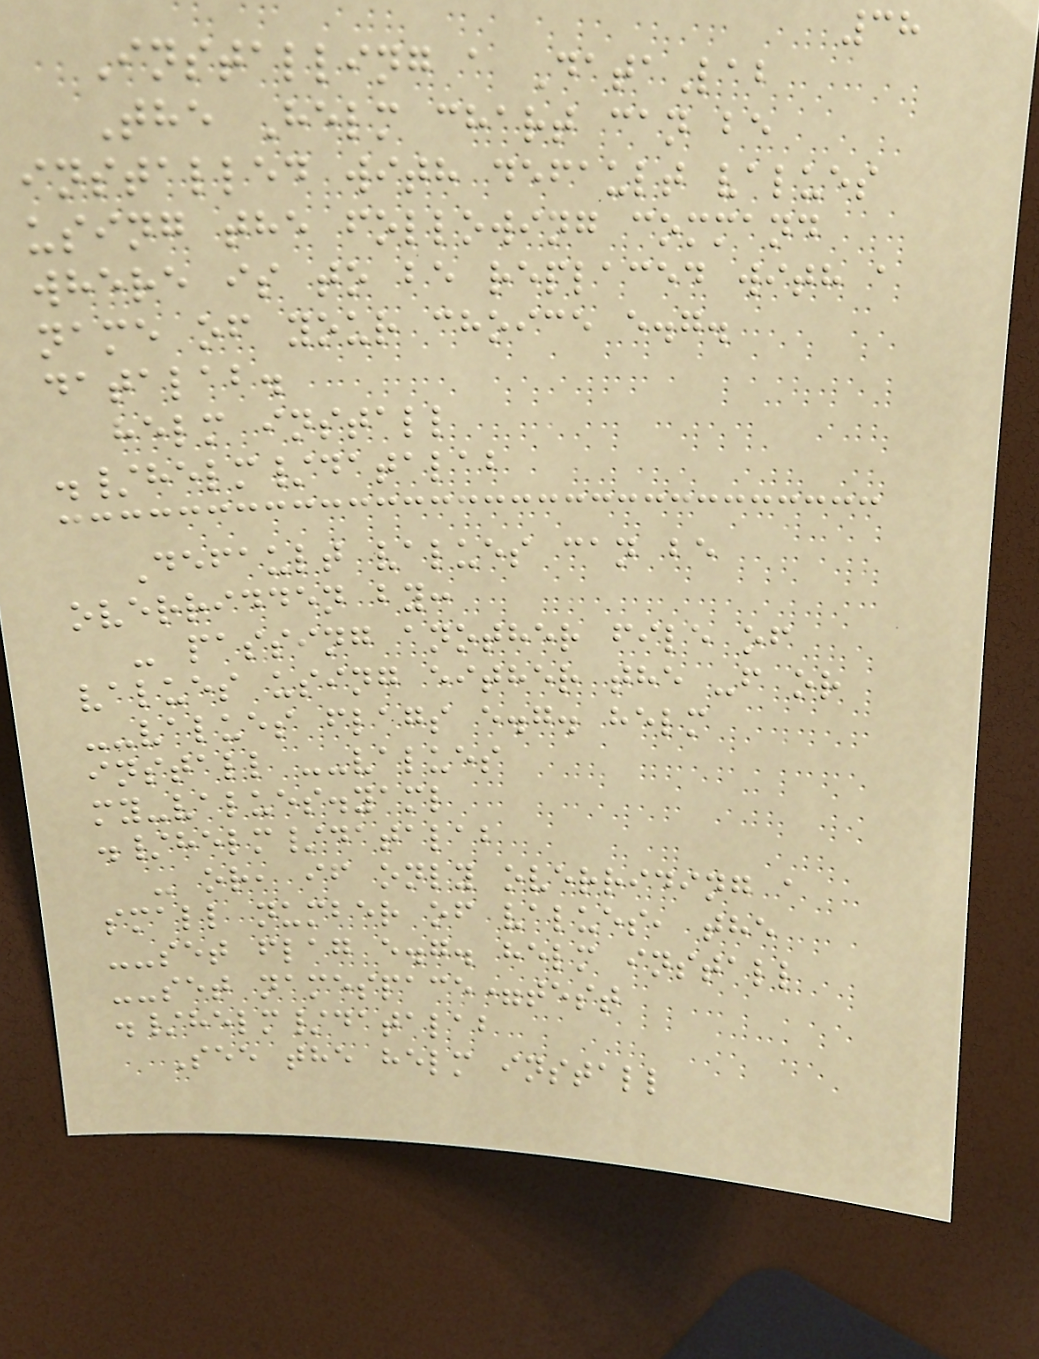38
Installing a DataLab
The Helm chart can be
installed with default values
using the following command
where is to be replaced with a
name of your choice e.g.
datalab.
helm install
./helm/datalab
Default values can be
overridden by:
- passing another file of
values using either the -f or
--values flags e.g. helm
install --values
my-values.yaml
./helm/datalab
- or, if only overriding a
small number of values, the
--set flag e.g. helm install
--set namespace=test
./helm/datalab
See the helm install
